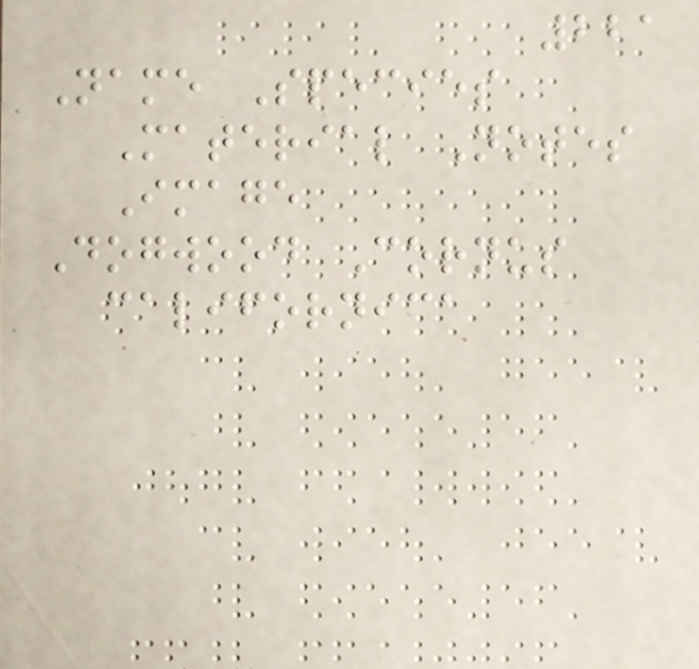221
Name Species
Material Notes
Image
Dogwood Cornus
californica
